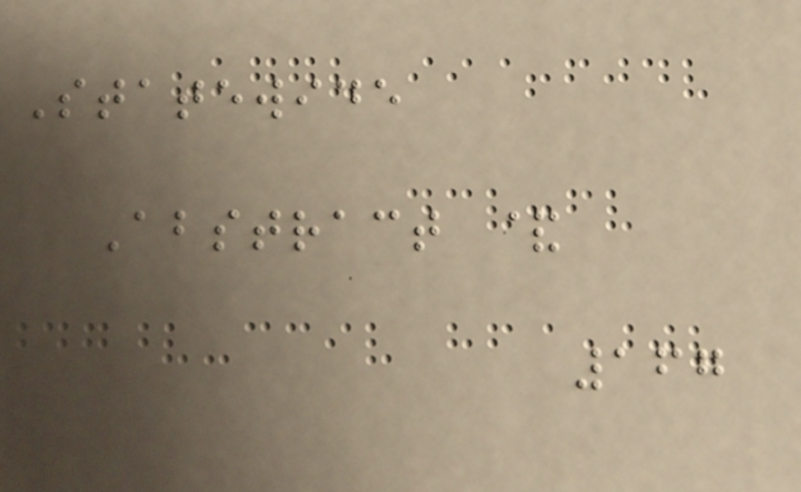Statewide
Abstract &
167
